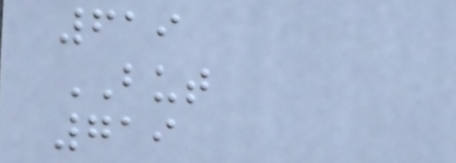619
BUT
719
